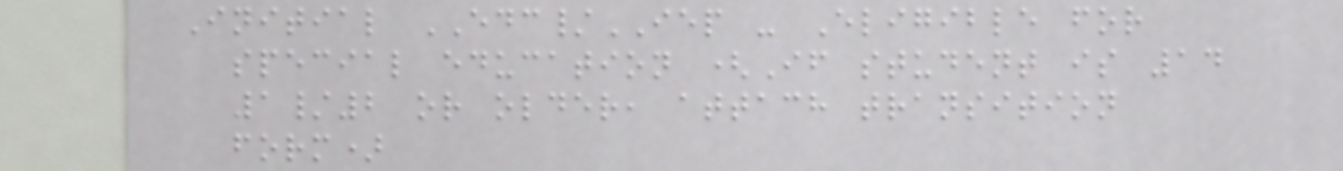Initial EDC/IEP - Eligible for
special education (If student is 14
1/2 or older, attach transition
form)
